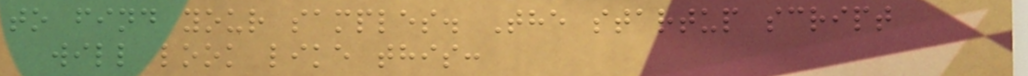to find your samples. The startup script
will look like this:
